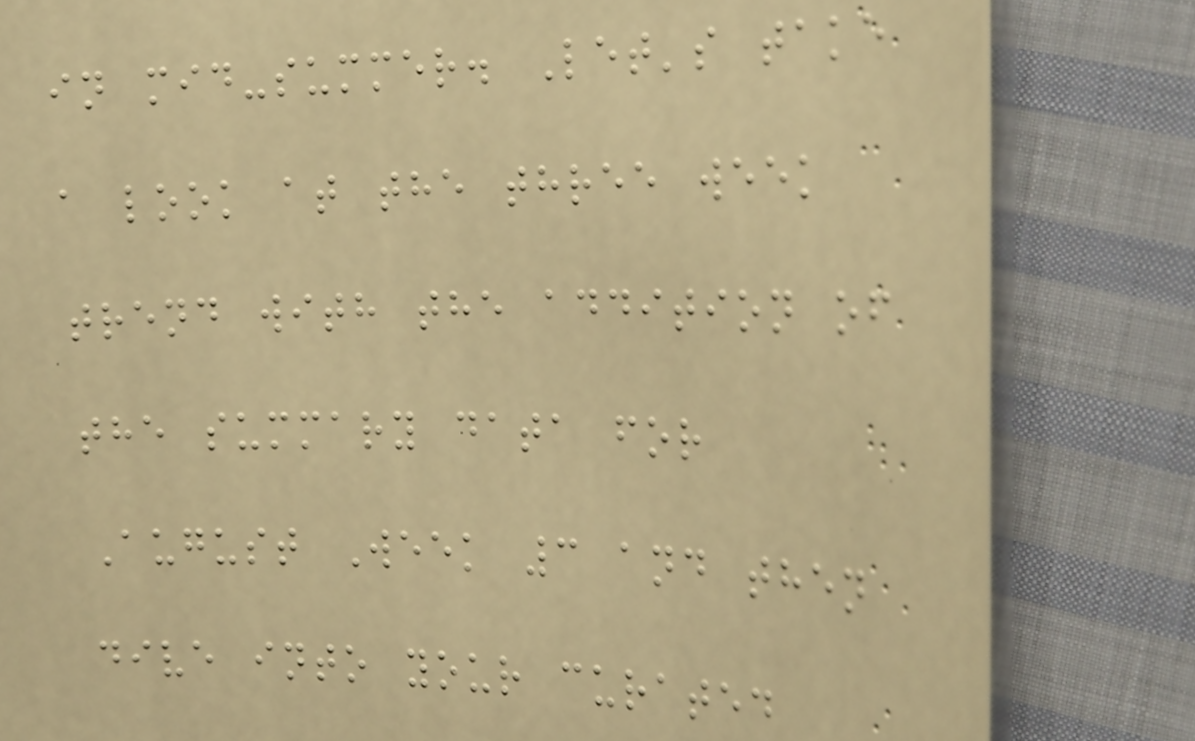in mid-summer. Let's take
a look at the three week
trend with the addition of
the summary data for
August Week 3 and then
dive into your curated
